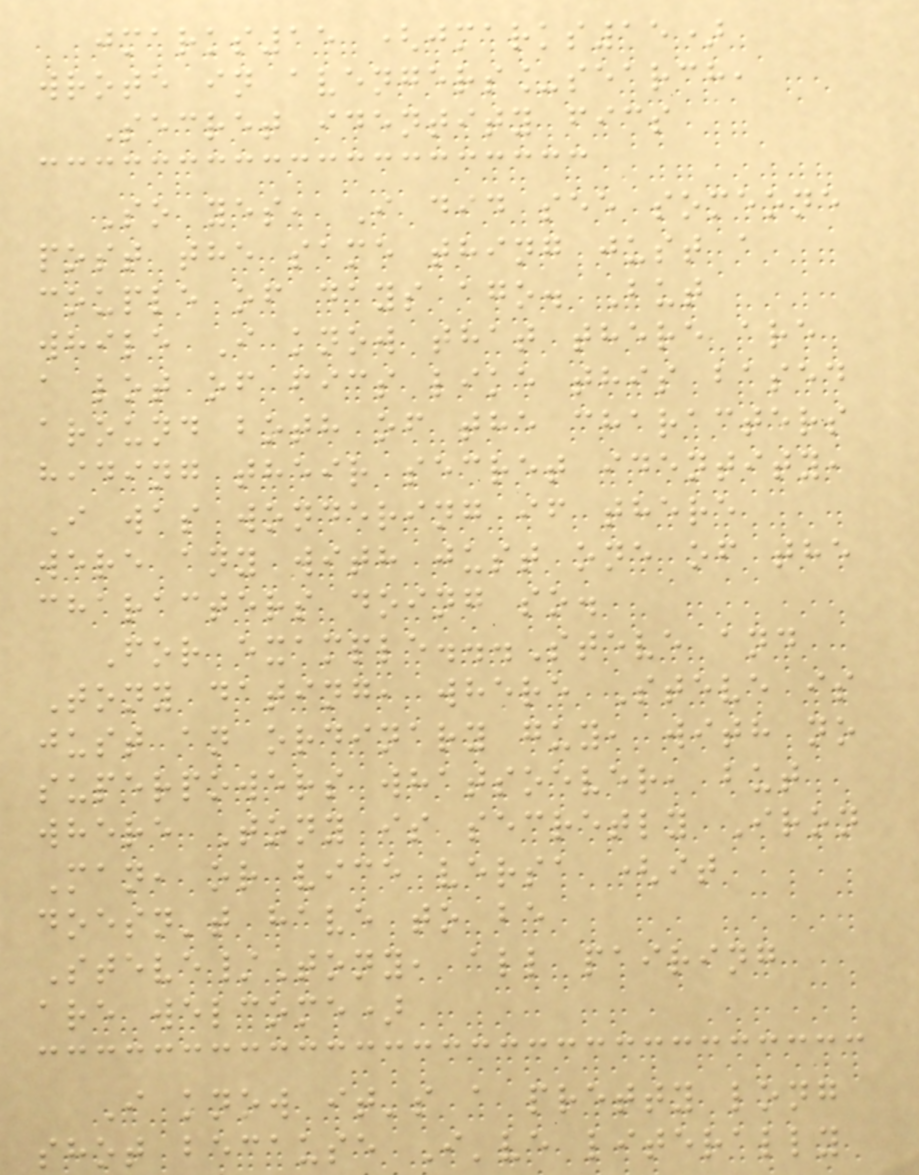jmarks15 (jmarks15)
wrote in avengers_search,
Secret identity fics
So yes, I did see someone
post the same thing just a
couple of days ago. But
while I know that there are
a lot of fics like this based
around both of the characters
hiding their secret identity,
I was wondering if there
were any with just one of the
characters doing so.
For example...Steve and
Tony dating, where Steve is
just an ordinary guy, with no
superpowers whatsoever, but
where Tony is secretly Iron
Man, or vice versa (it
doesn't have to be
Steve/Tony, all pairing
are welcome)
I know it's a pretty long
shot because I've literally
